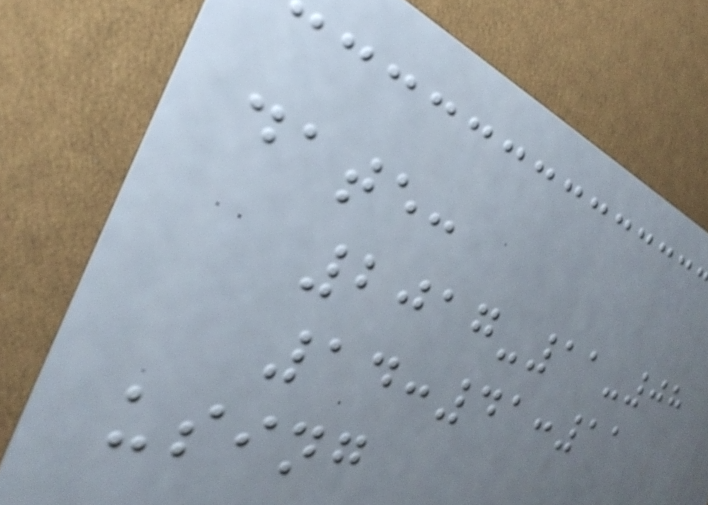date:
2017-11-08
14:41:11
using
